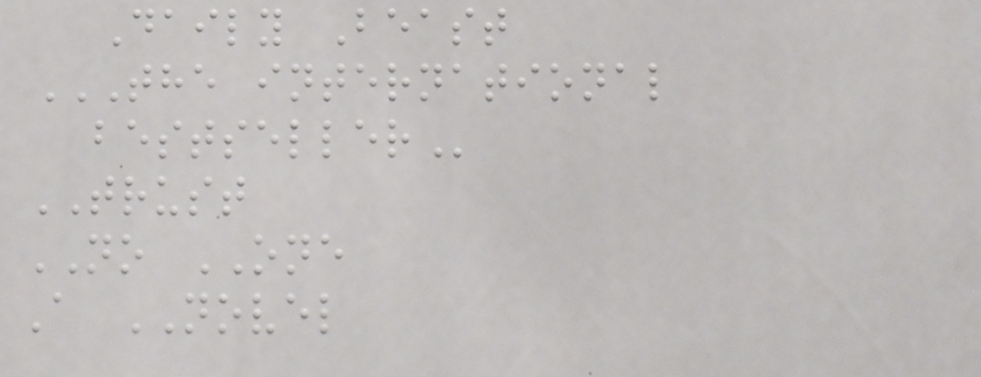Daily Beast
THE INTERNATIONAL
BESTSELLER
TRUST
NO ONE
A NOVEL
